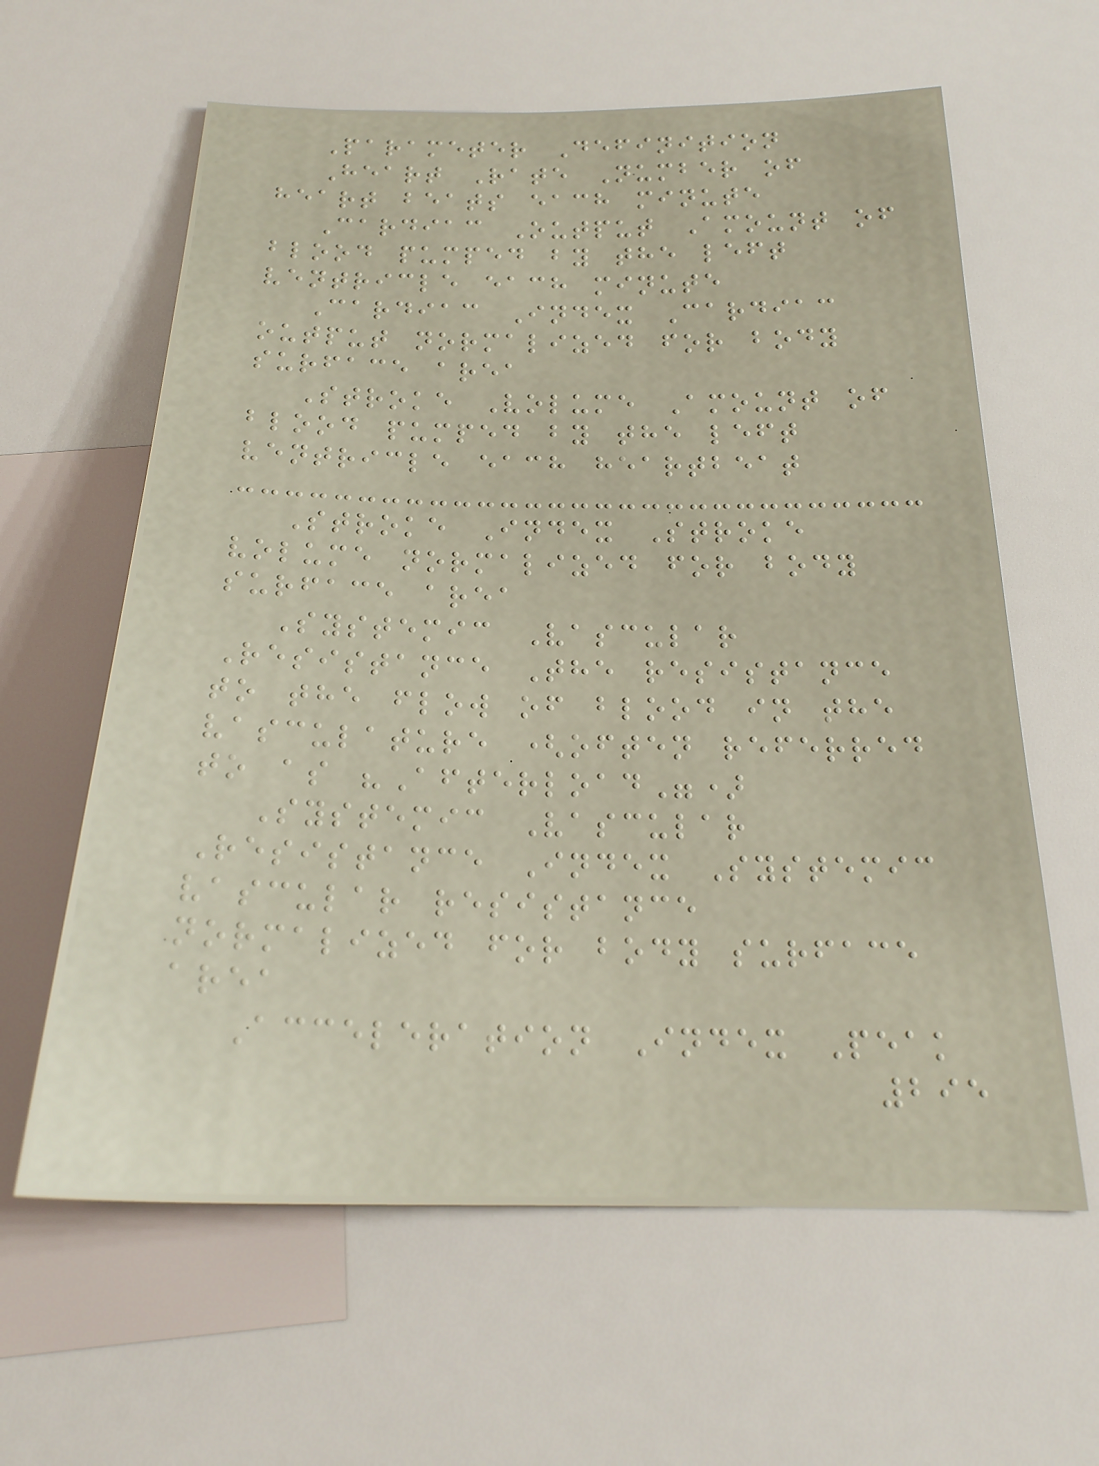Parameter Definition
Heart Rate Number of
heart beats each minute
Cardiac Output Amount of
blood pumped by the left
ventricle each minute
Cardiac Index Cardiac
output normalized for body
surface area
Stroke Volume Amount of
blood pumped by the left
ventricle each heartbeat
Stroke Index Stroke
volume normalized for body
surface area
Systemic Vascular
Resistance The resistance
to the flow of blood in the
vasculature (often referred
to as "Afterload")
Systemic Vascular
Resistance Index Systemic
vascular resistance
normalized for body surface
area
Acceleration Index Peak
295
